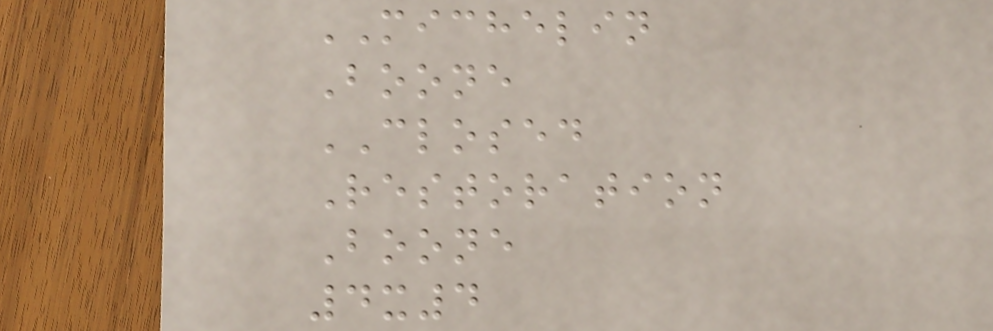MICHELIN
Boone
CLOSED
Restoration
Boone
4x4
